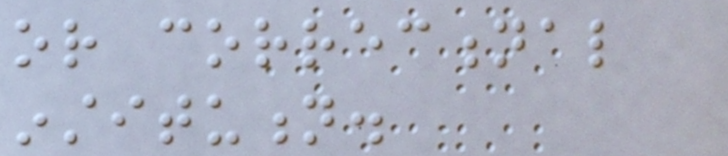or correctional
institution.
